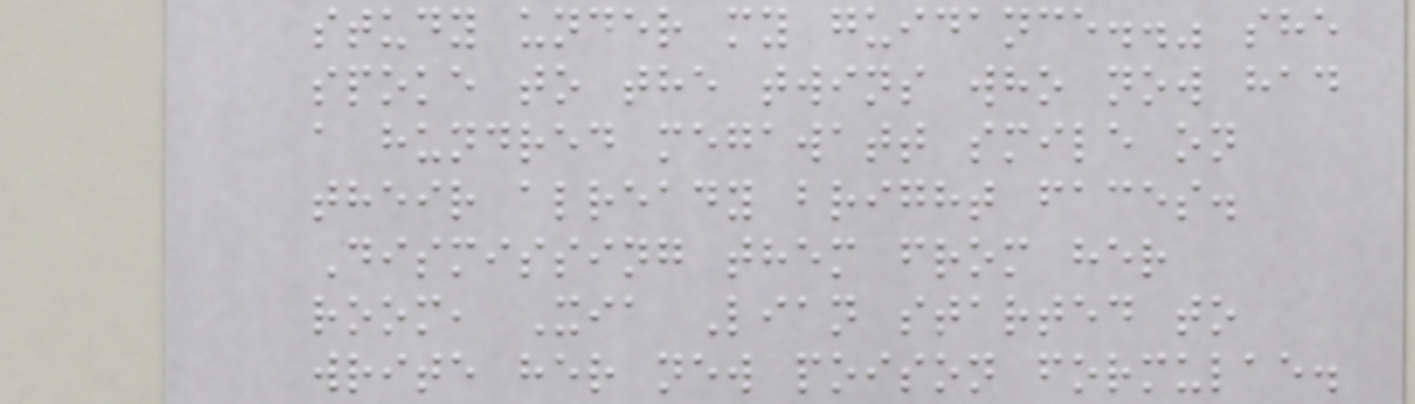study under my guidance.." she
spoke to the twins who now had
a hundred megawatt smile on
their already bright faces.
Dismissing them from her
room, Xia Lian started to
write her new poison formulae.
